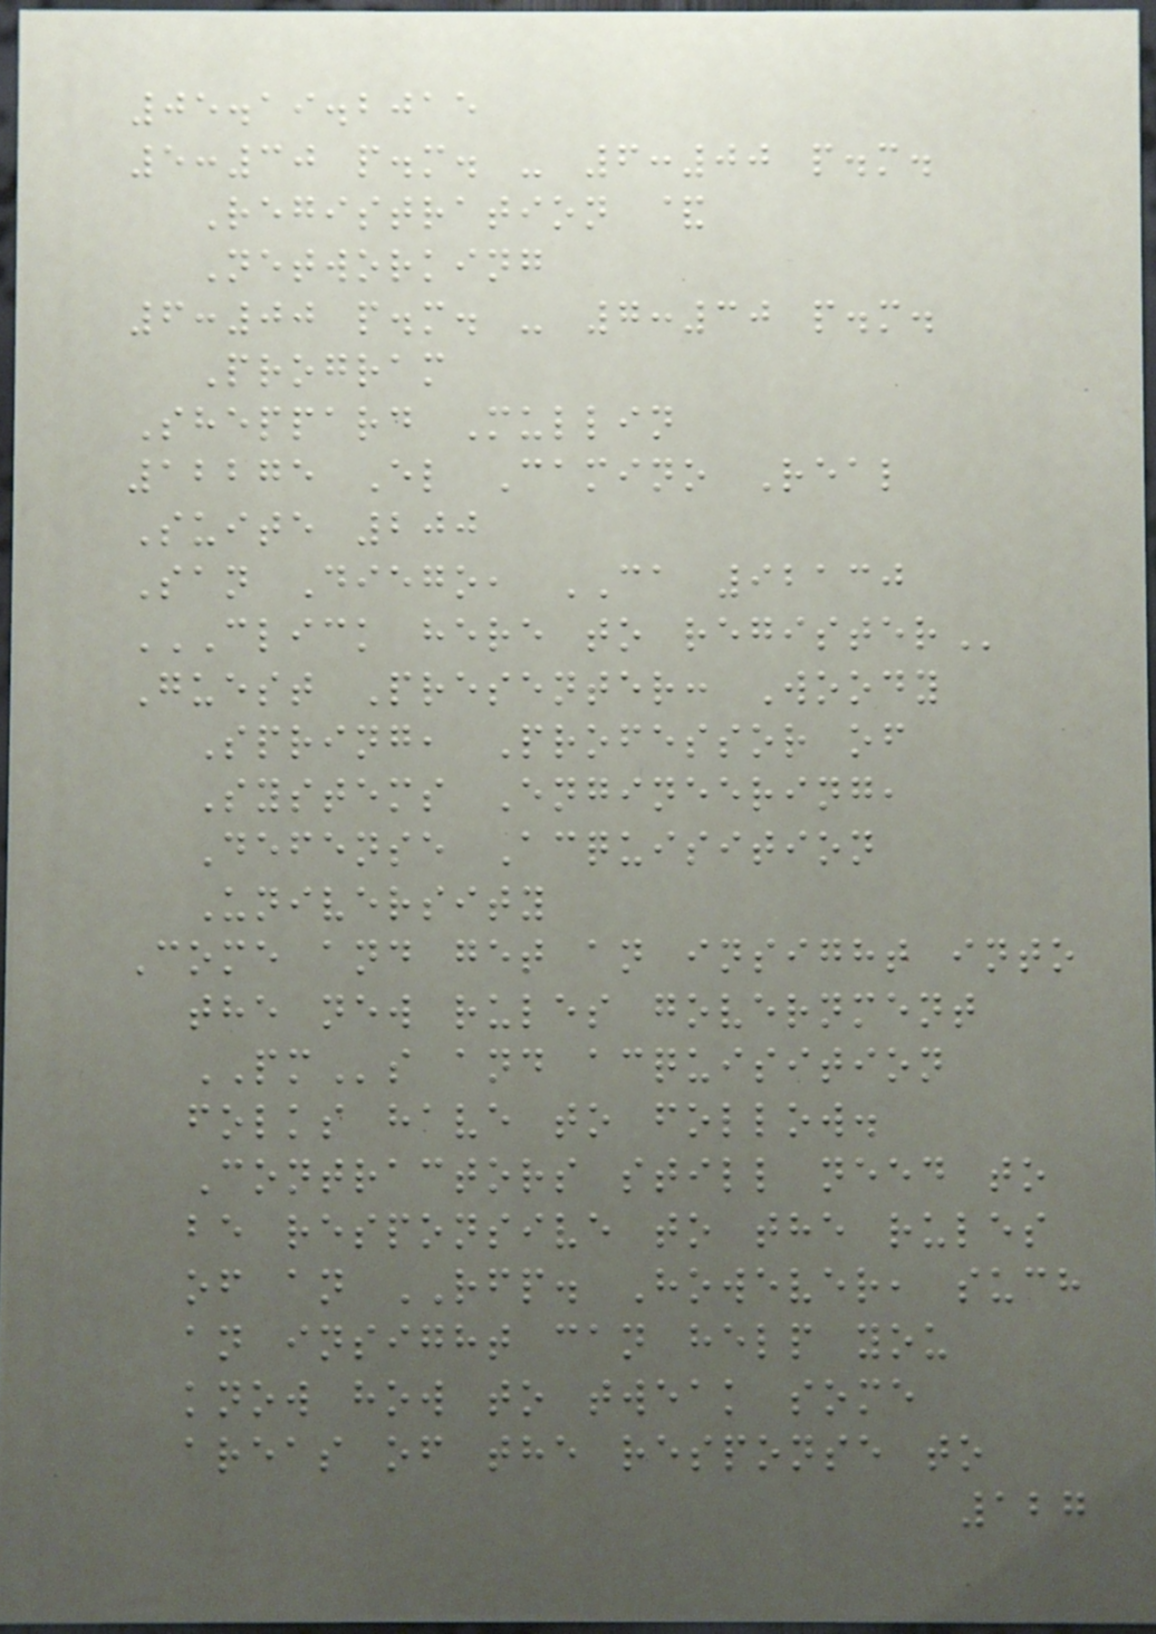05.19.2015
5:30 p.m. - 6:00 p.m.
Registration &
Networking
6:00 p.m. - 7:30 p.m.
Program
Sheppard Mullin
12275 El Camino Real
Suite 200
San Diego, CA 92130
CLICK HERE TO REGISTER
Guest Presenter: Woody
Spring, Professor of
Systems Engineering,
Defense Acquisition
University
Come and get an insight into
the new rules government
PMs and acquisition
folks have to follow.
Contractors still need to
be responsive to the rules
of an RFP. However, such
an insight can help you
know how to tweak some
areas of the response to
127
